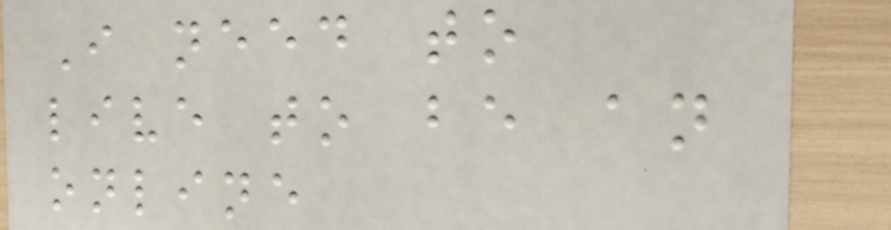I need to
live to be an
online
